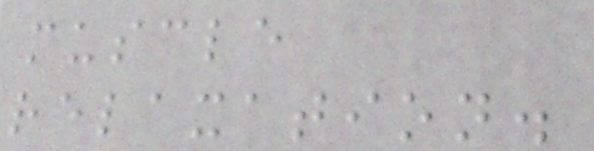muscle
relaxation.
